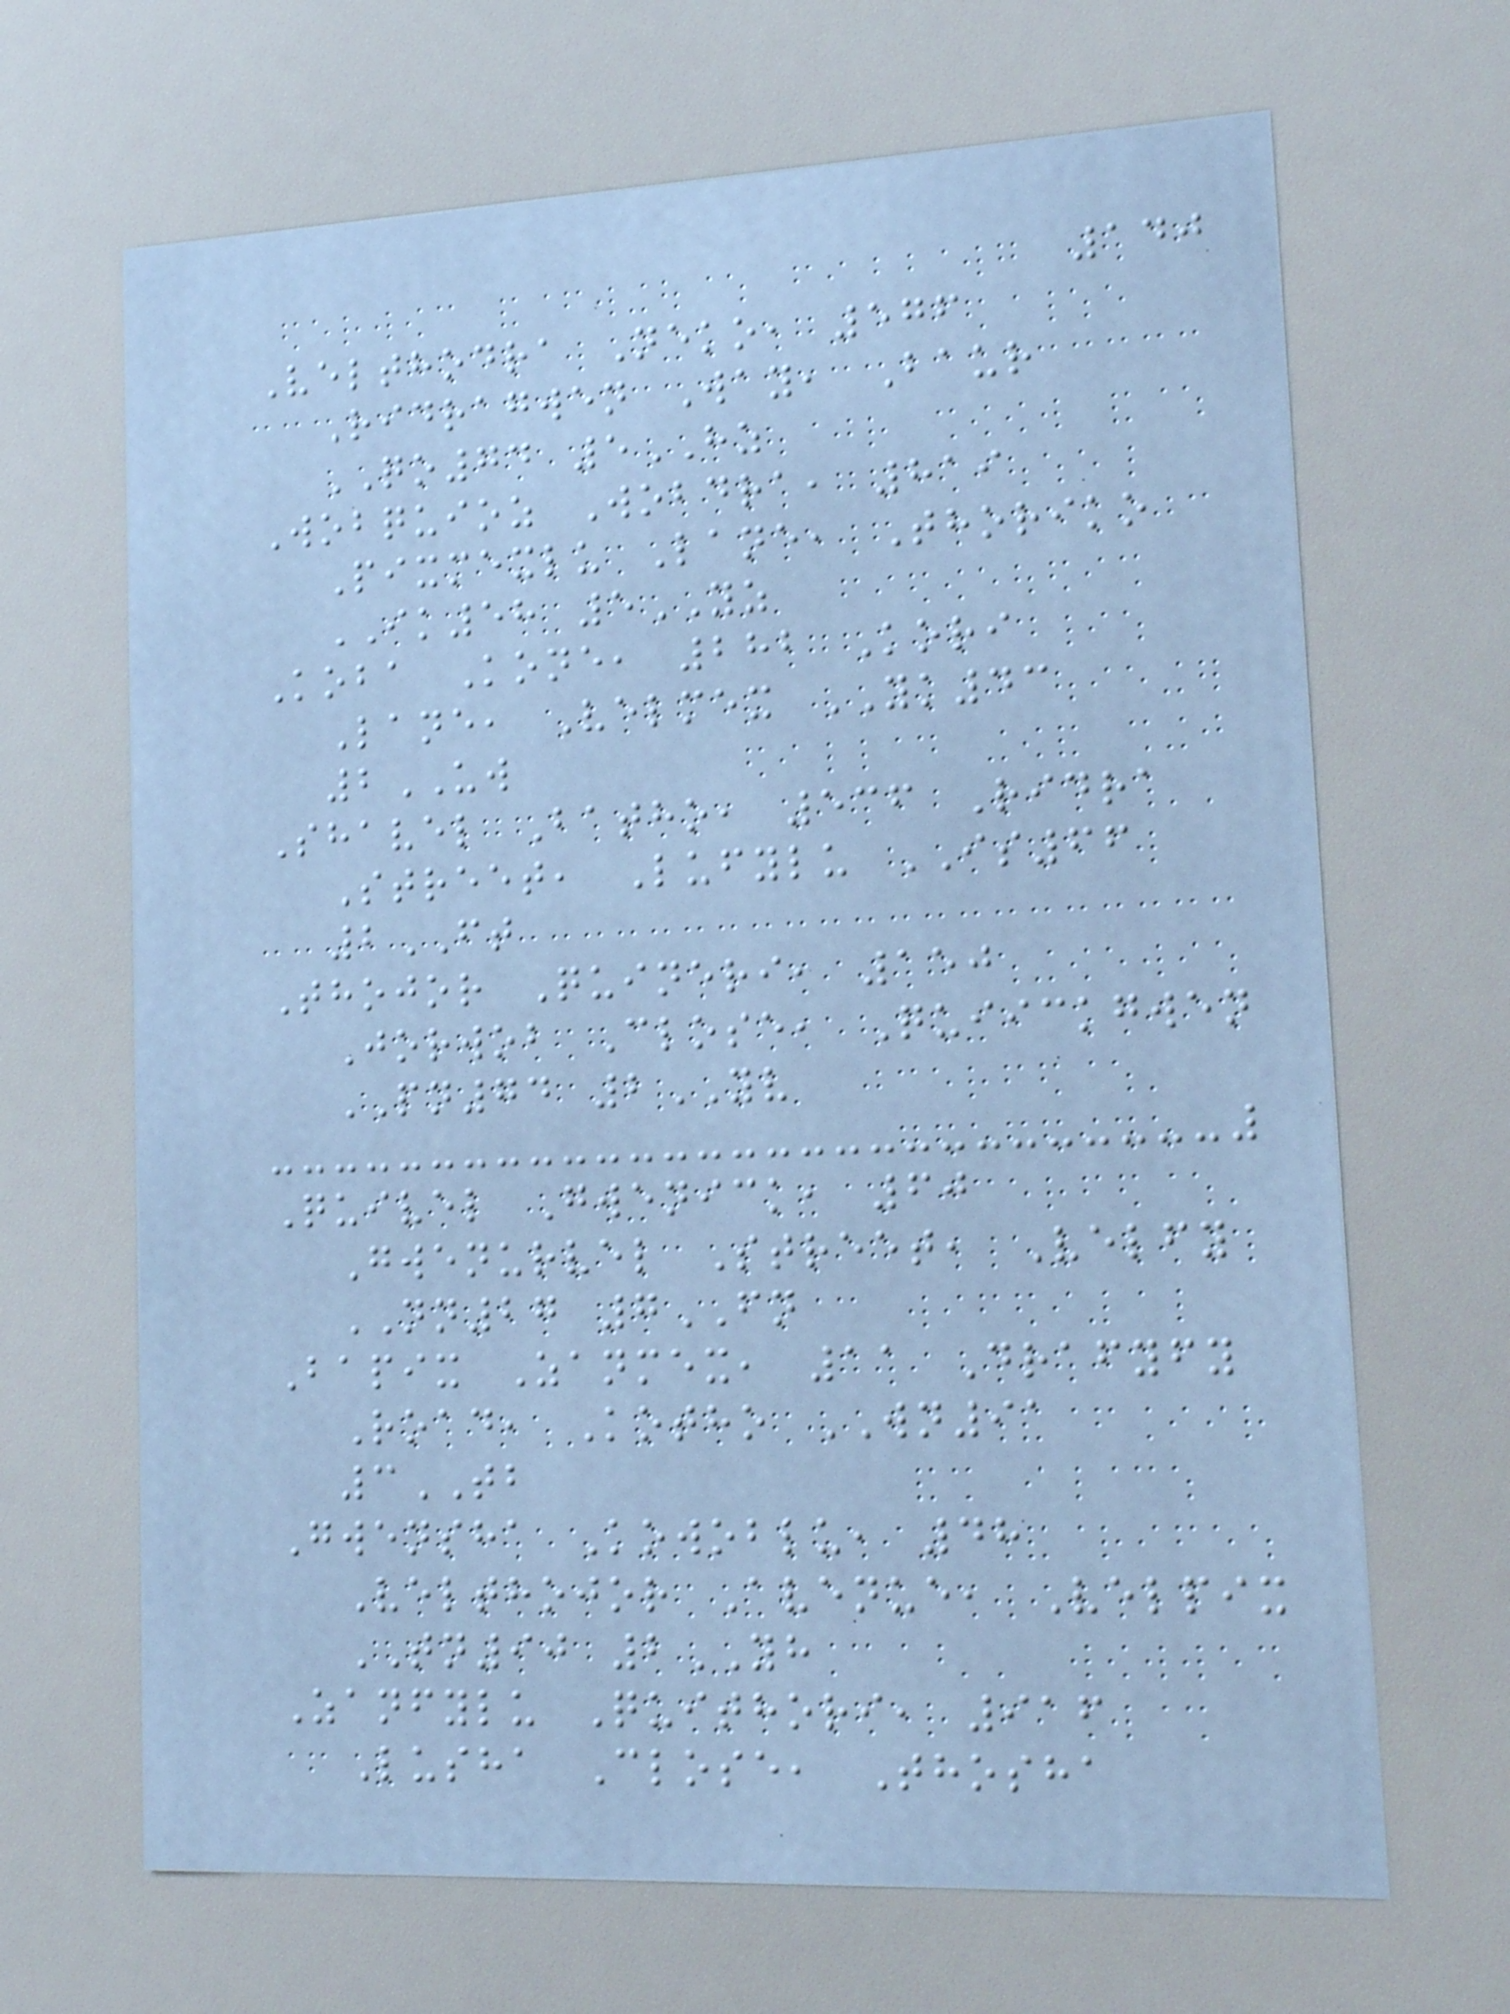140
Velthodra Neko, 576
Ridragwen Way, Baur
QO74 5HZ
Wobquioz Wobdra, 819
Pixmexlu Lane, Thoriko
IK58 5YZ
Koba Kone, 282 Kori
Lane, Velmex YK43
2UW
Shavel Batho, 536 Ridra
Street, Lufylu IS66
2FT
Thojor Quineri, 150
Jorwob Close, Quiickgwen
PN74 2YV
Quivel Gwenick, 60
Gwenurvel Street, Velfy
NN27 7FN
Bapix Zanmex, 11 Drafyfy
Road, Kotho WN91
3TB
Gwensha Kowoblu, 48
Velthojor Avenue, Velpix
TN90 2YH
Zanfylu Quithori, 916
Lusha Close, Thosha
